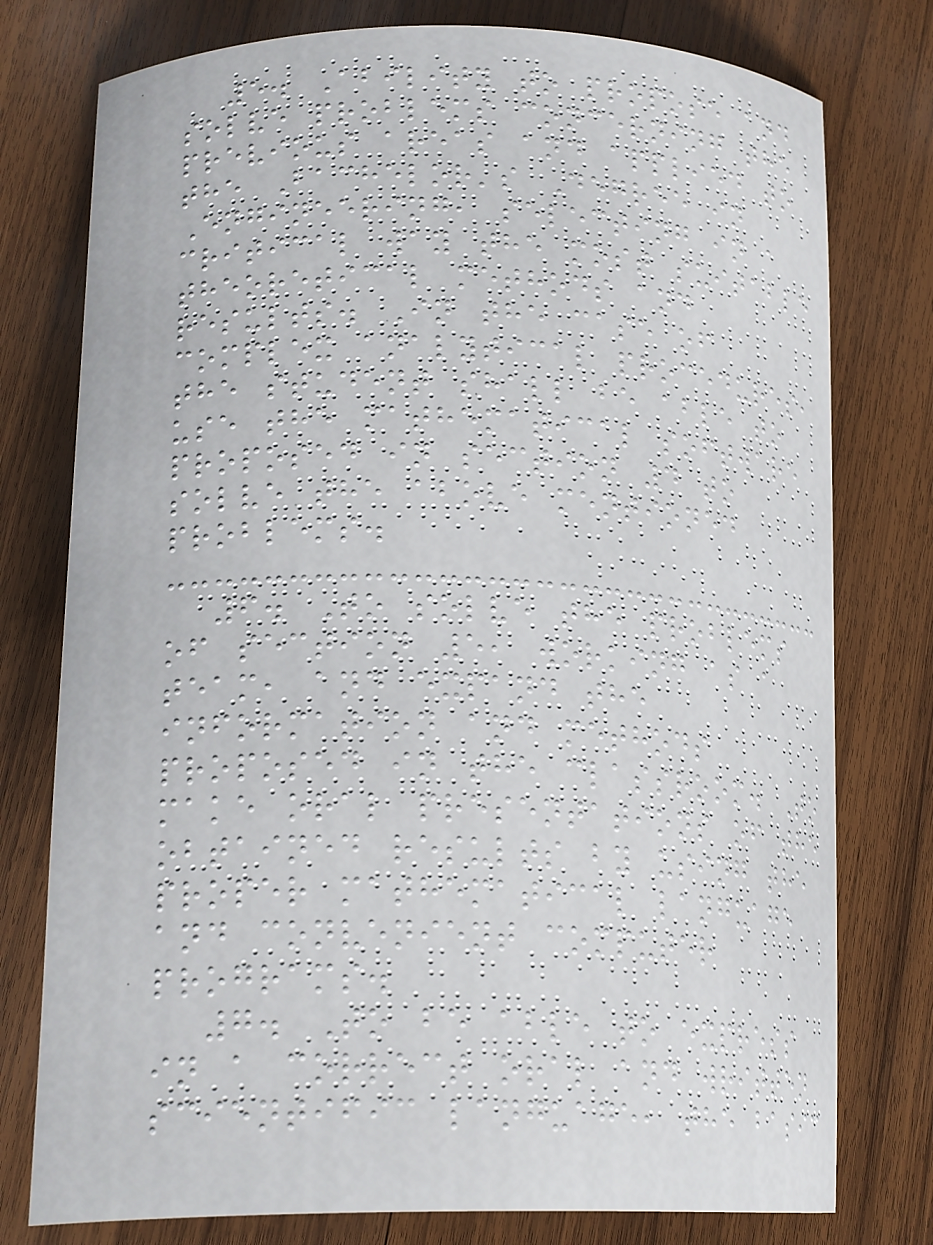5. Ability to propose and
solve problems concerning the
previous areas and applied to
the Bachelor's Degree in
Engineering, selecting in a
critical way the most suitable
theoretical methods and
results. In the case of
complex analytical procedures,
the student shall be able to
use the mathematical software
proposed in section 4 to
solve the above mentioned
problems.
6. To solve the problems
of section 5, working as a
team, and expand the
information and methods
proposed in the classroom. To
make oral presentations of the
obtained results by using the
proper mathematical language
and convenient computer
programs.
7. To be able to express
in a correct oral and written
scientific language, the basic
